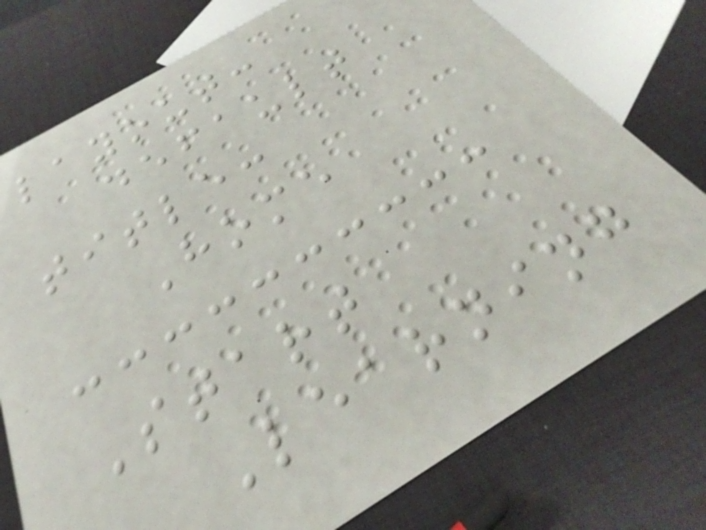layout:
default
title:
Home
Start
Learning
